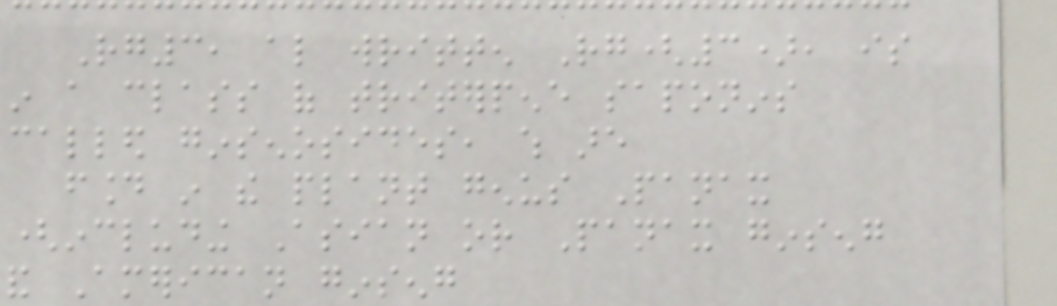Rg3, also written Rg(3), is
in a class of triterpene saponins
called ginsenosides, which are
found in the plant genus Panax
(including Asian or Panax ginseng
and American ginseng
